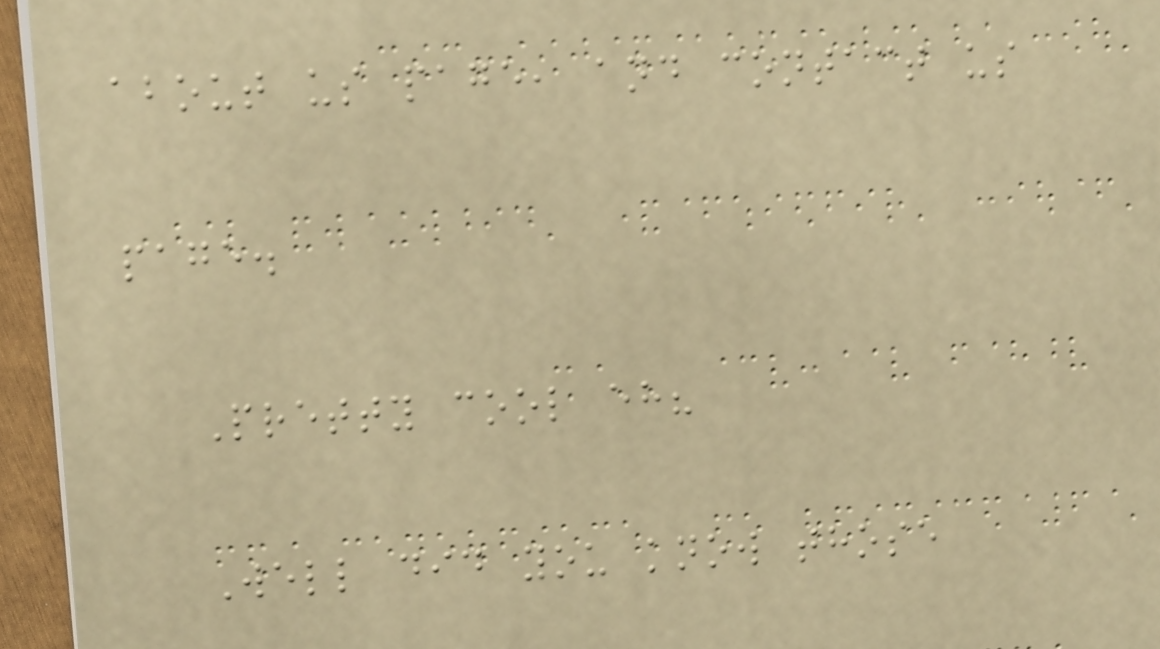about us page, and contact us
page.
Pretty cool eh?
Well did you know those
